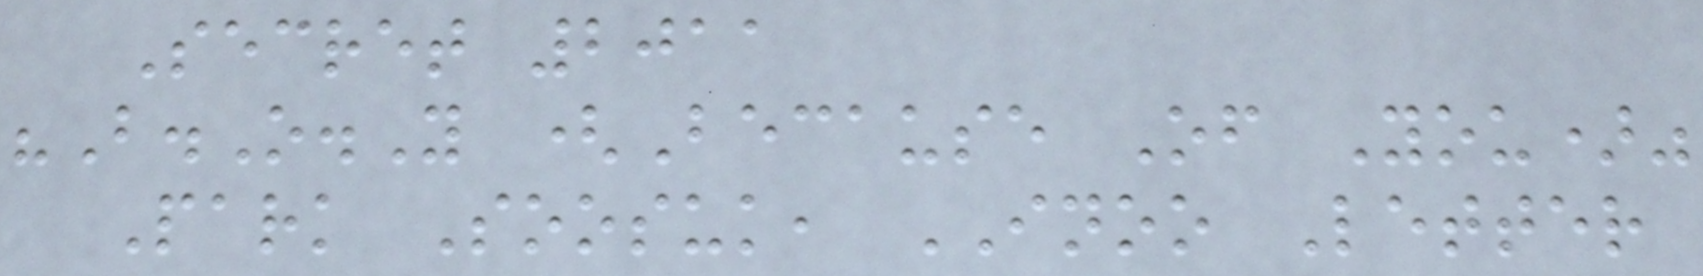Secret 2011
"B.O.Y (Because Of You)"
Park Soosuk, INOO Letter
